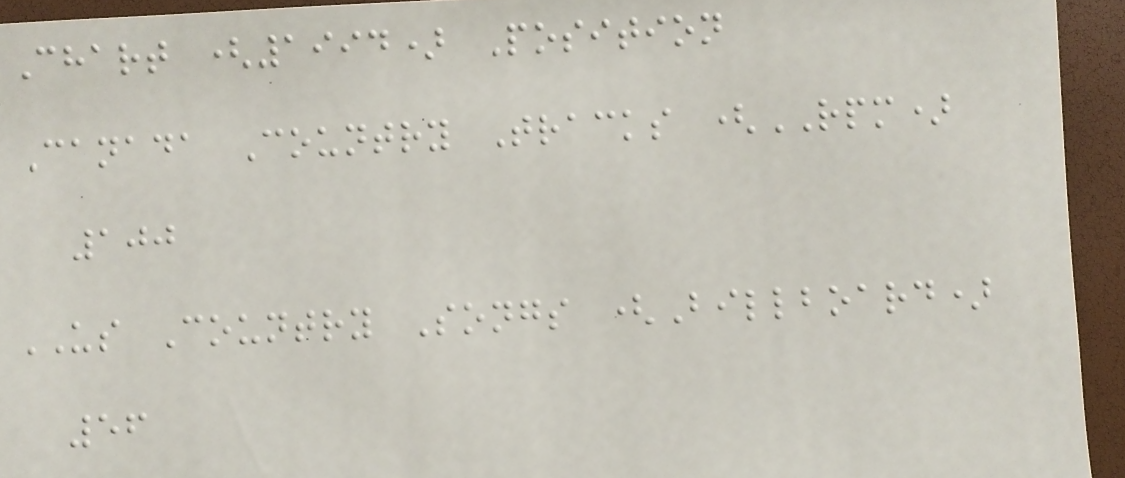Chart (1994) Position
Canada Country Tracks (RPM)
100
US Country Songs (Billboard)
56
